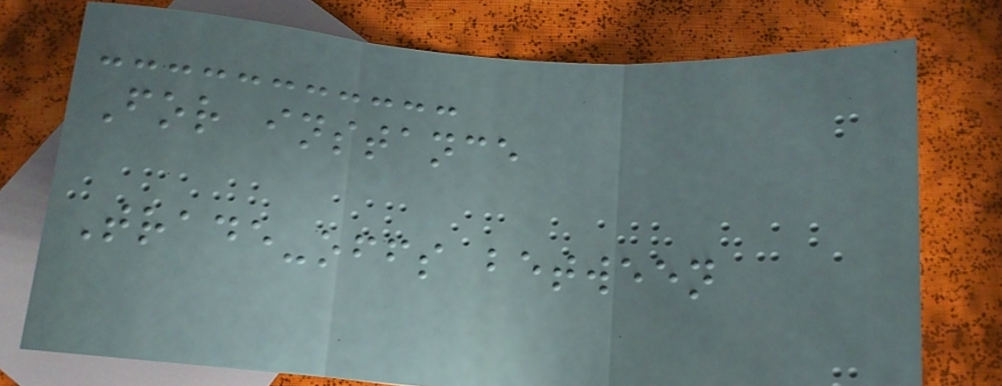For instance
Trade-offs between
